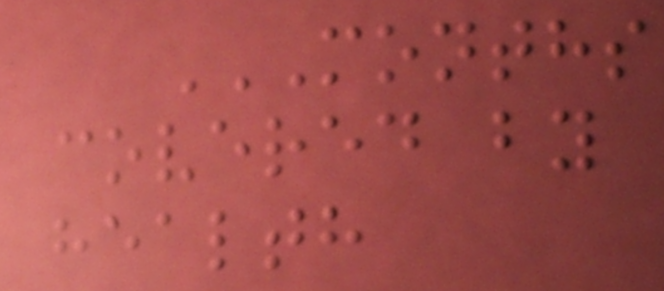MONTHS
COVERED BY
HEALTH
